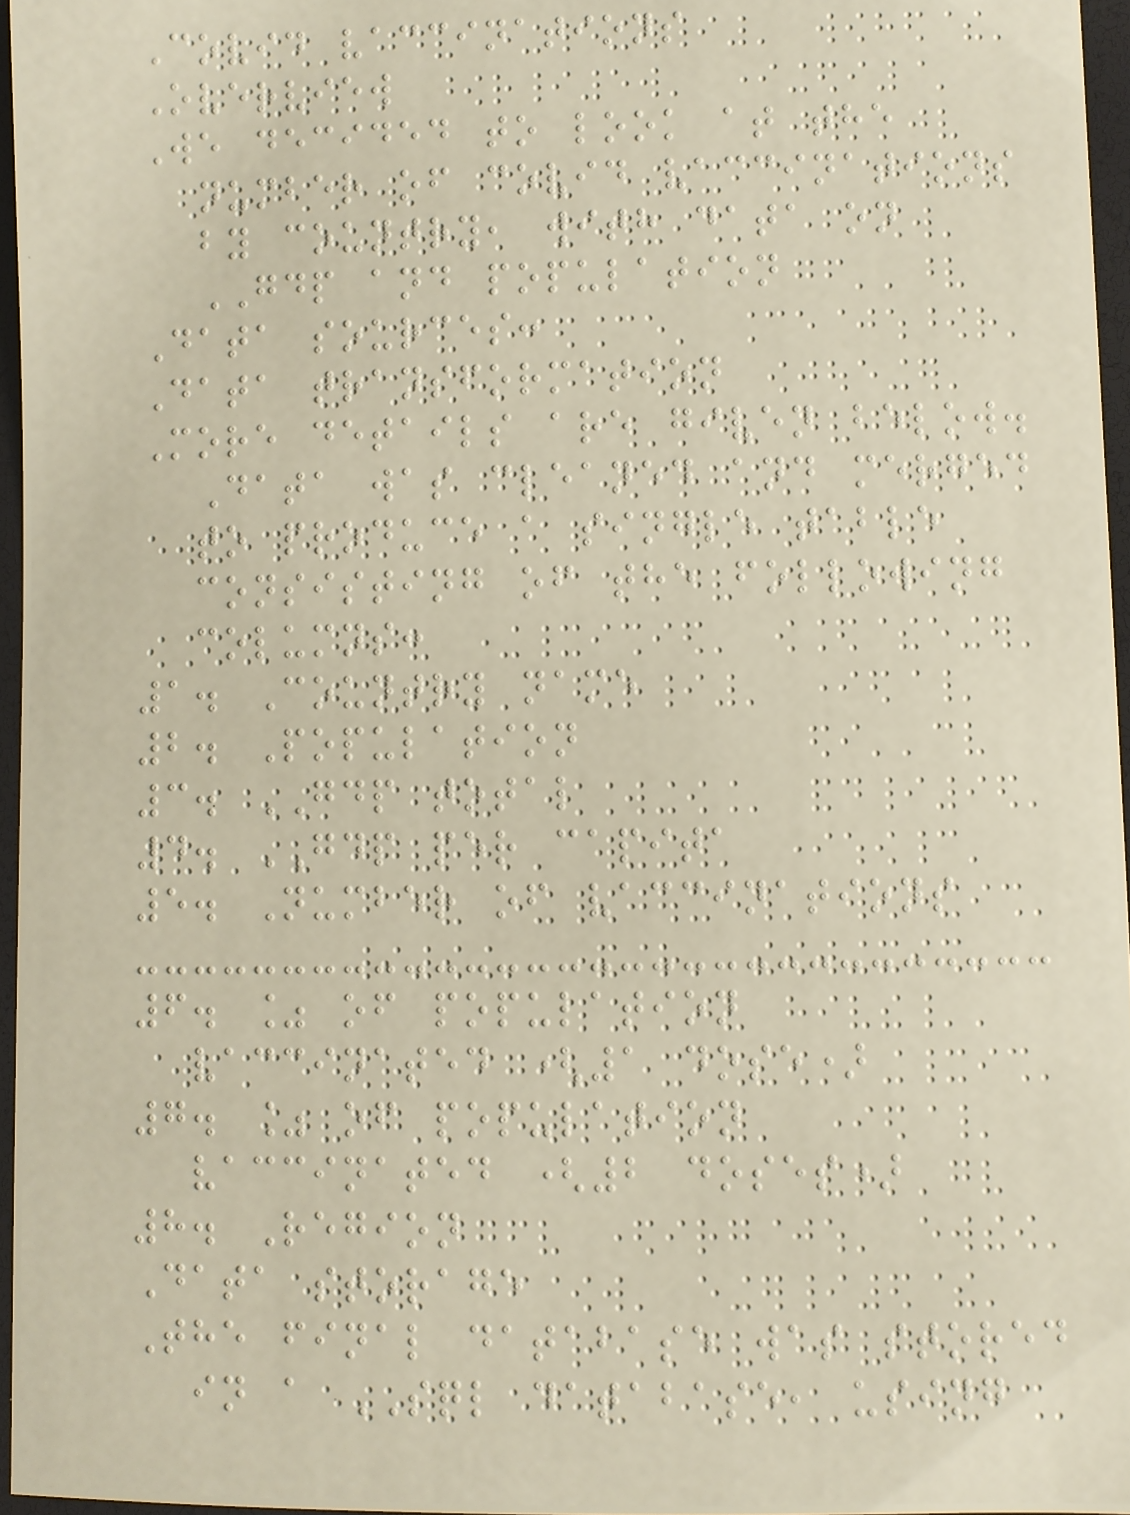Covid vaccinations
Overview
We decided to look at the
number of covid vaccinations
by country, with data on
GDP and population
Data sources:
Data transformation
More details are given below.
Data was cleaned and merged
to produce a single table
consisting of the following
columns:
1. Country name
2. Population
3. GDP total
4. GDP per capita
5. Number of vaccinations
6. % of population
vaccinated (1 dose)
7. % of population
vaccinated (2 doses)
8. Region
Data storage
The final database was stored
in a SQL database, using
